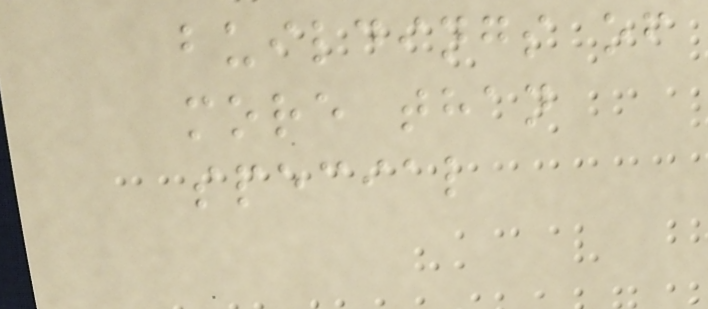buildings of
more than
special
